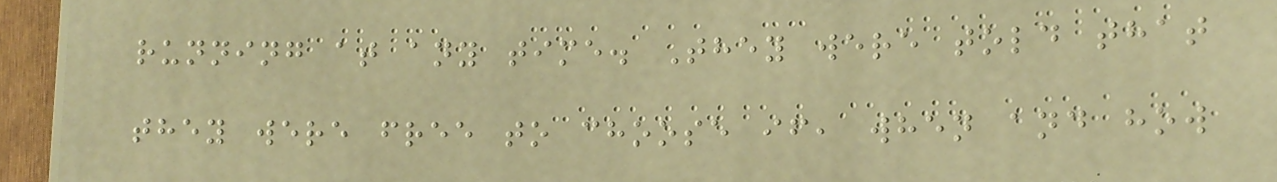running at any time. They were told that
they were free to choose if, when and how
